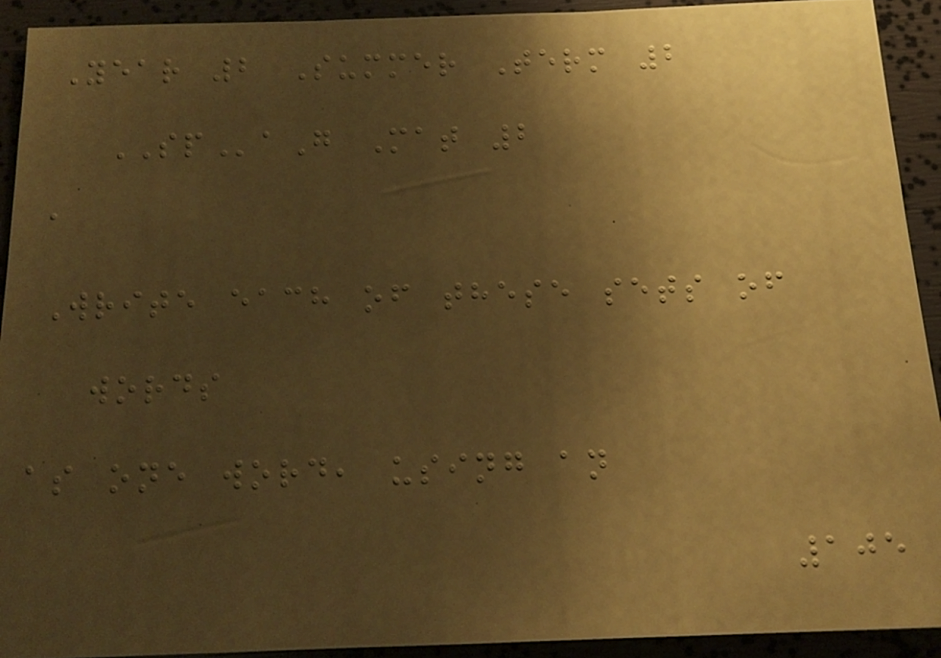Year 2 Summer Term 2
SPaG Mat 2
a
Write each of these sets of
words
as one word, using an
105
